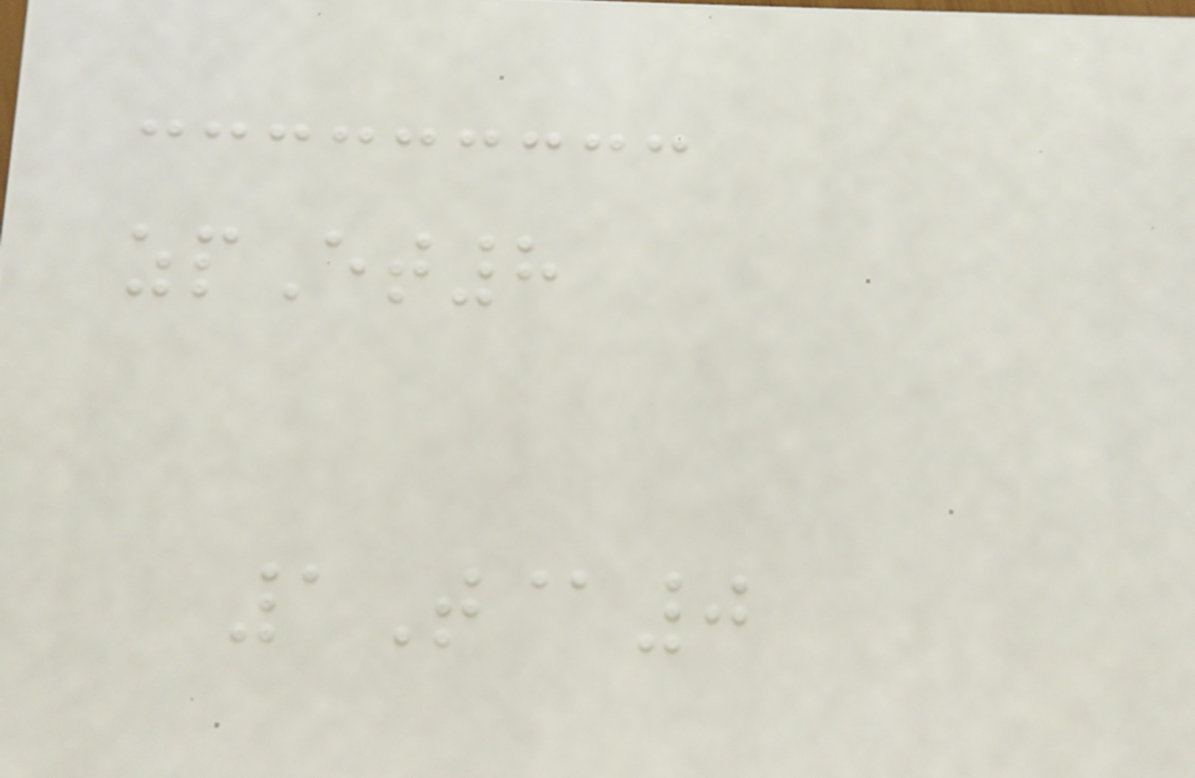zpEt8
1T@0
